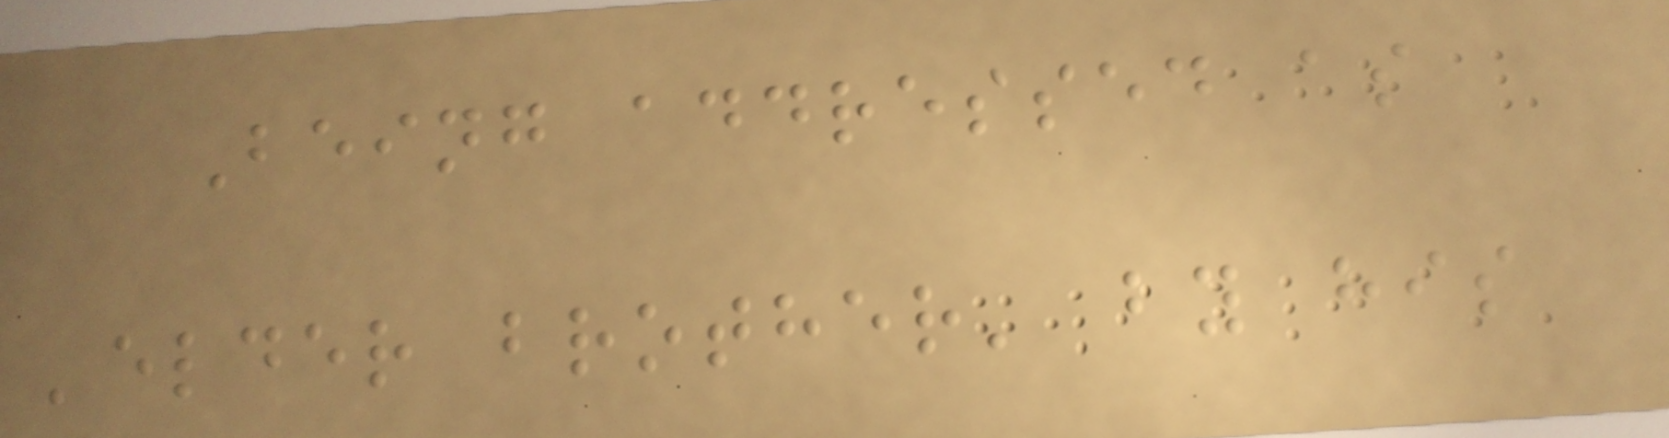Being addressed as
'elder brother' by his
